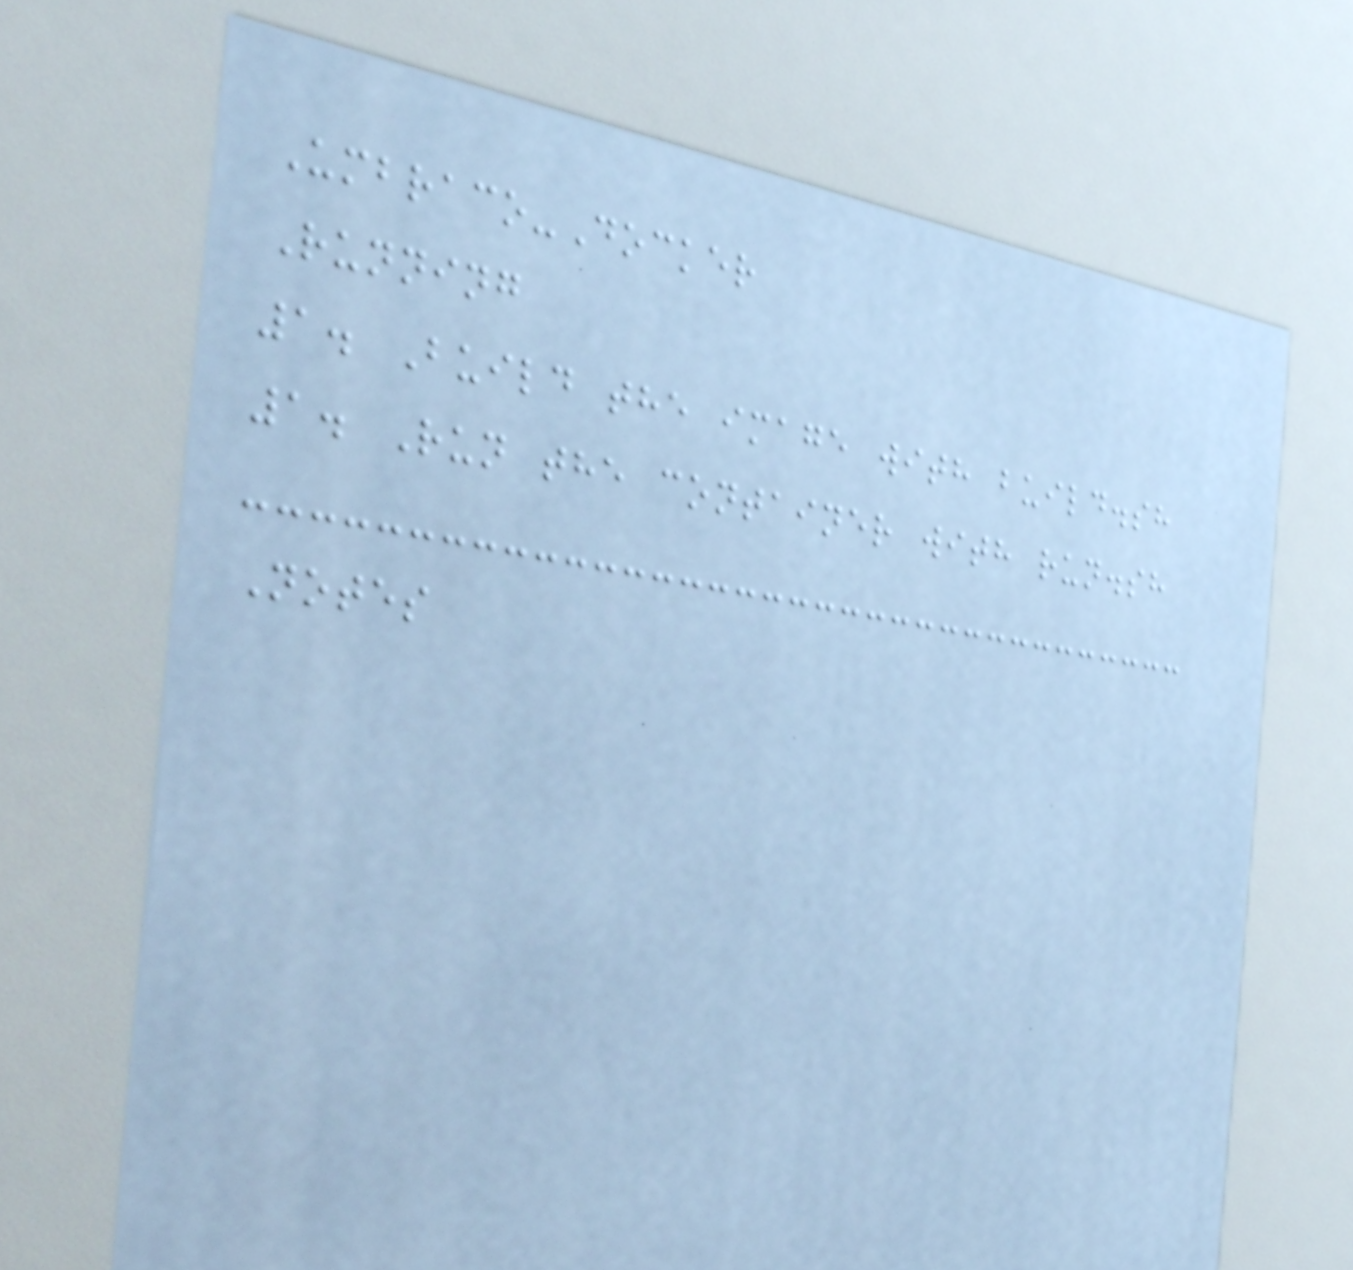Umbraco-Docker
Running
1. Build the image with build.sh
1. Run the container with run.sh
Notes
